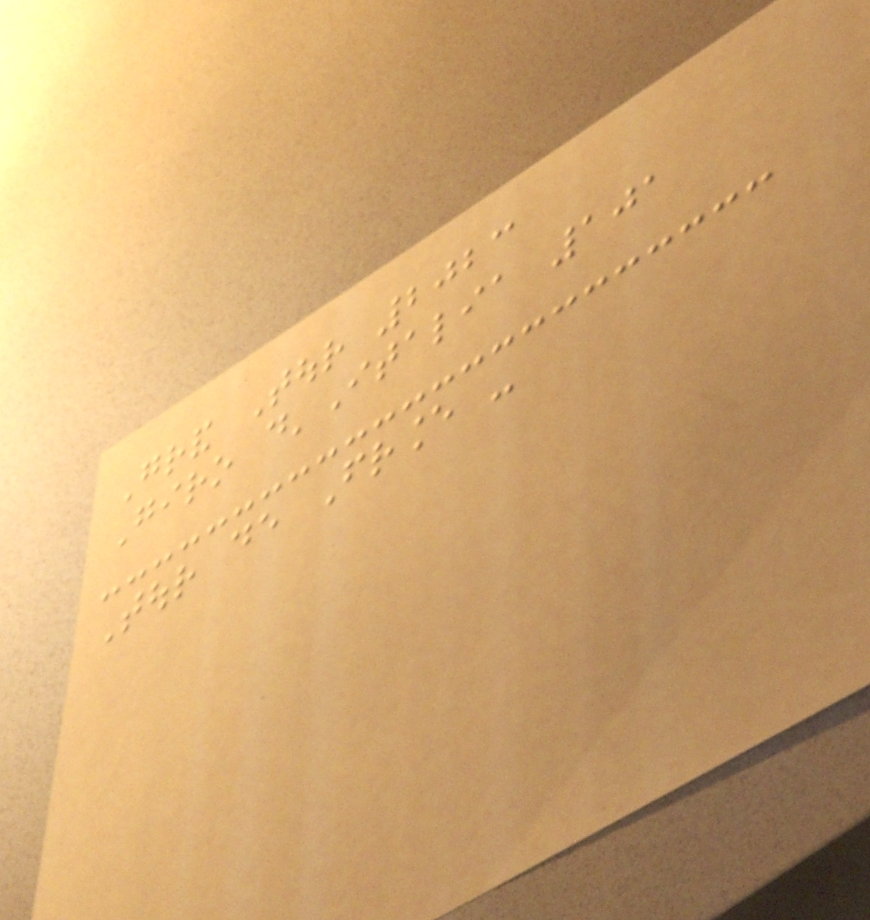Grand Tour 2023
Giro d'Italia 101
Tour de France -
